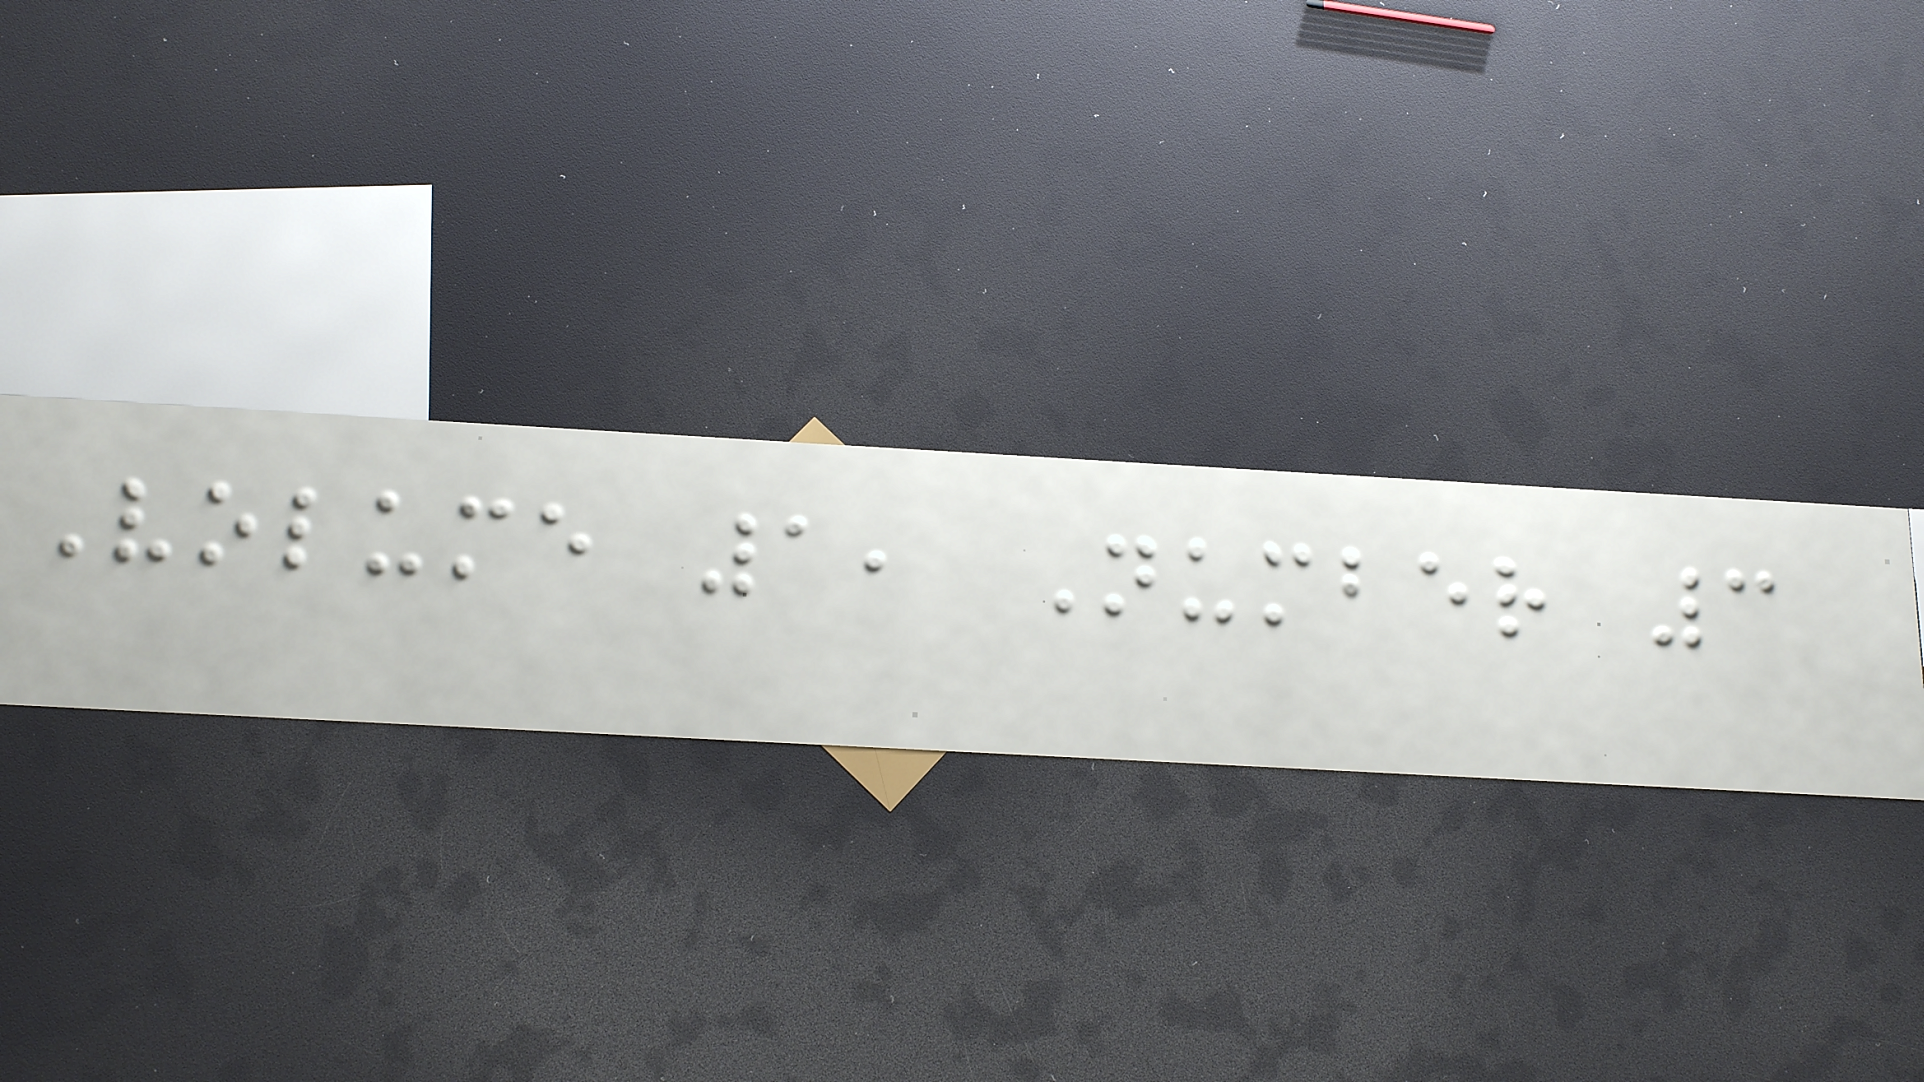Volume 1, Number 3
